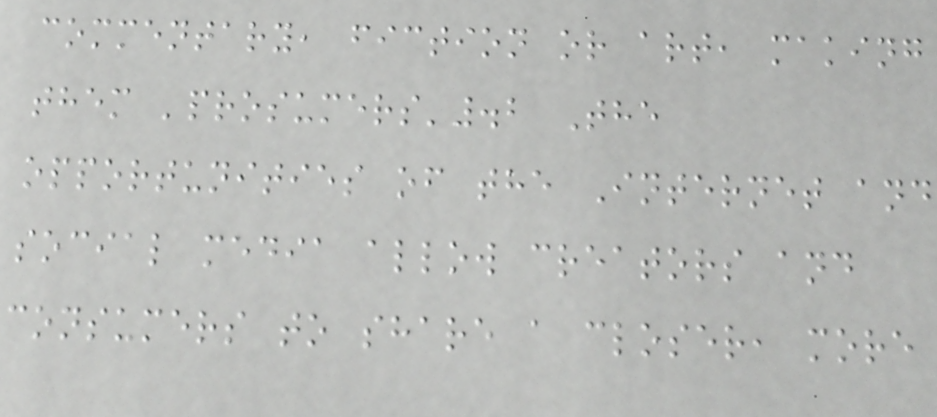commentary, fiction or art, making
them 'prosumers'.2 The
opportunities of the Internet and
social media allow creators and
consumers to share a closer, more
